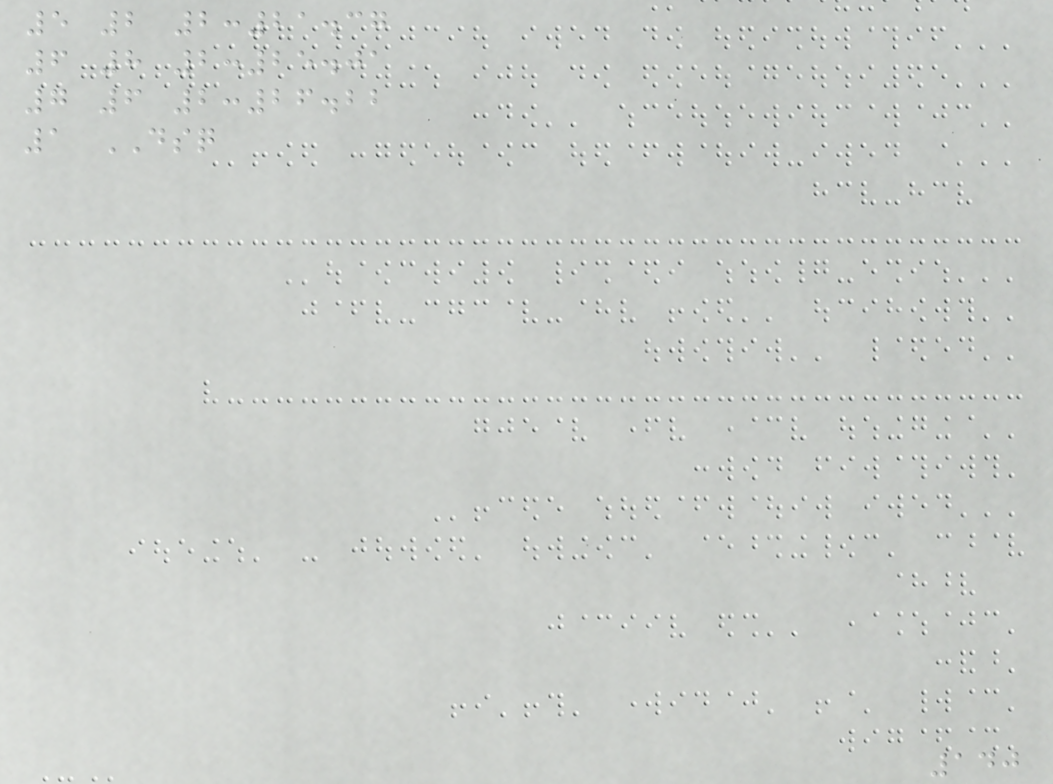5 2 2:21.37
6 8 2:25.01
7 6 2:26.22
1 DSQ
140
